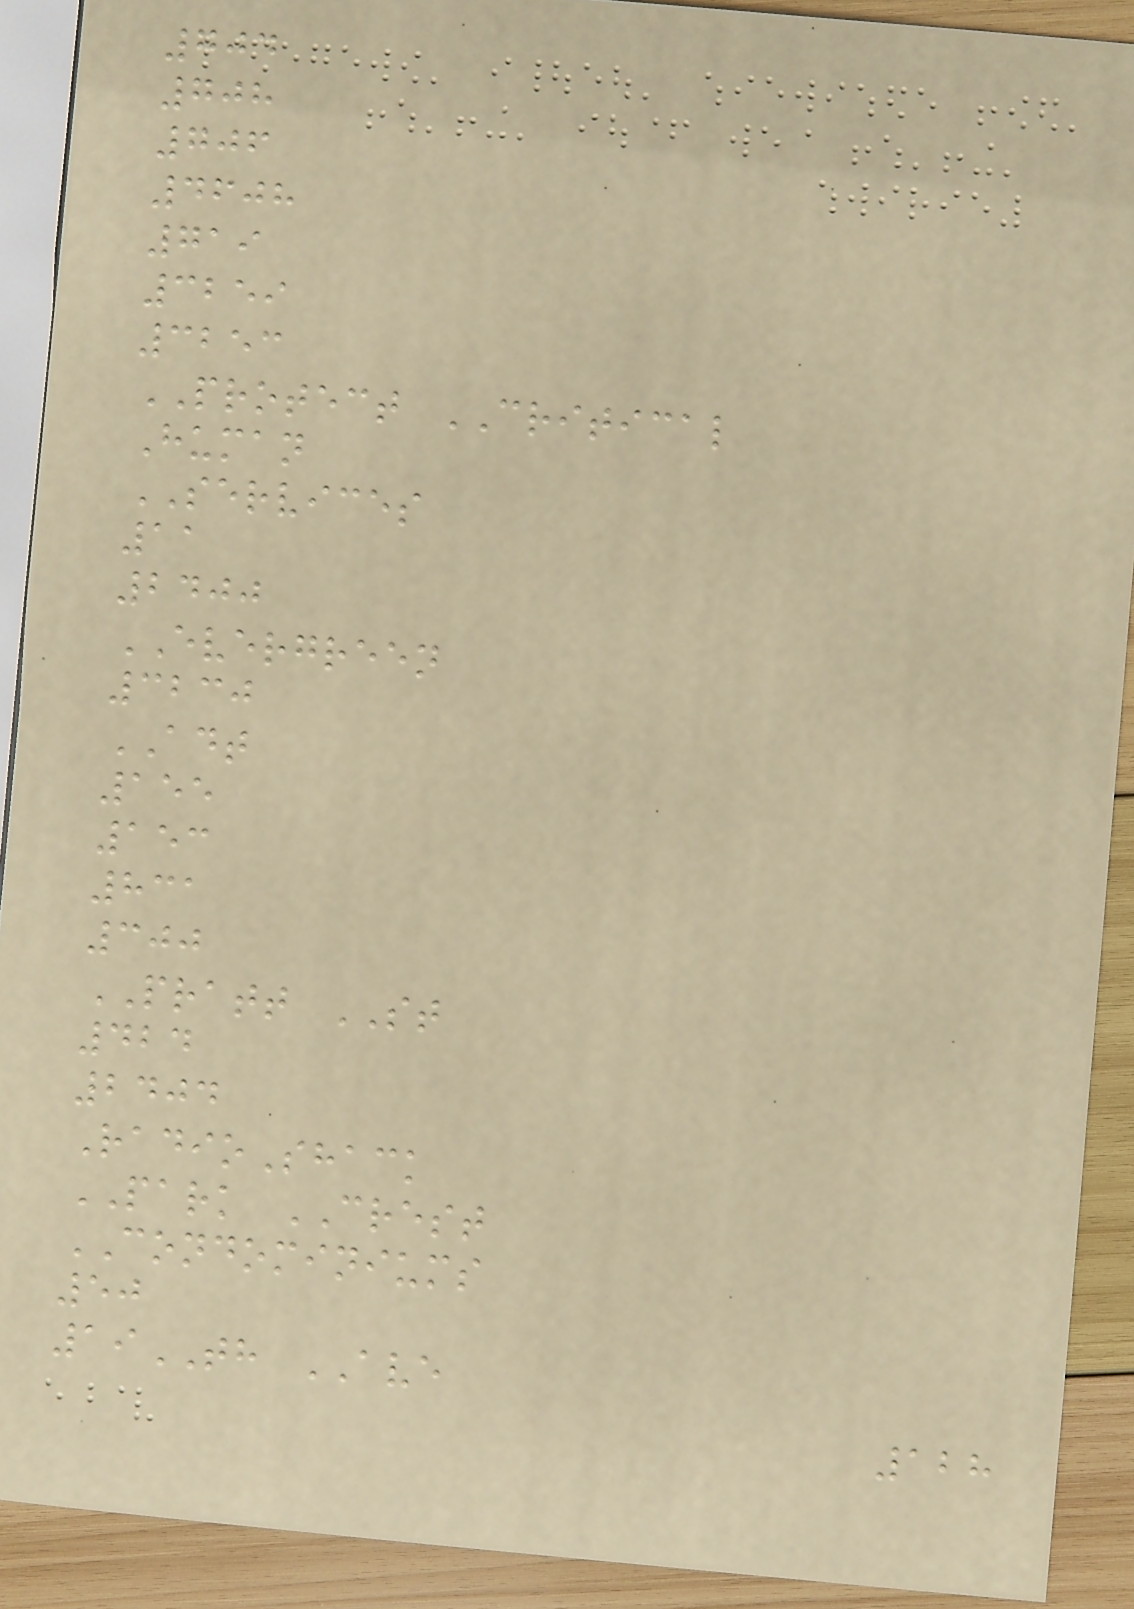704
708
706
4608
719
3259
3253
PROTECT CRITICAL
Human
SERVICES
11
2400
EVERGREEN
3230
ADT
155
153
831
300
PRATT ST
424
2404
RadioShack
PARK CREST
CONDOMINIUMS
50
19TH AVE
128
